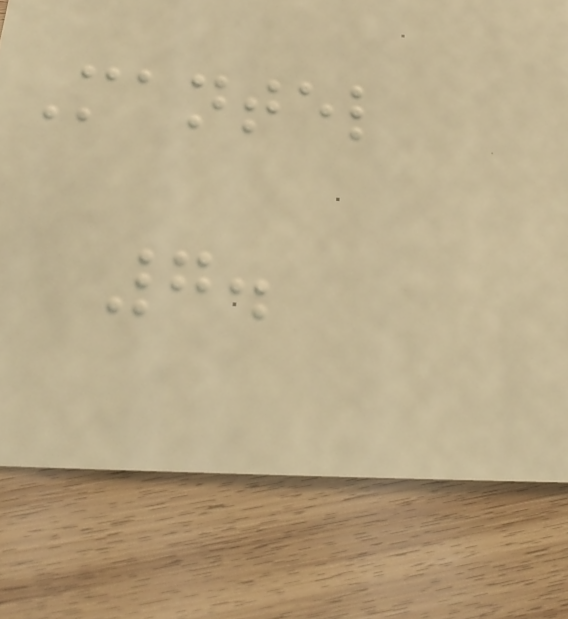Mantel
7.
